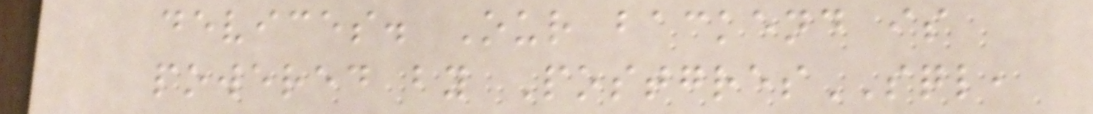devices. Our backend is
powered by PostgresSQL,
